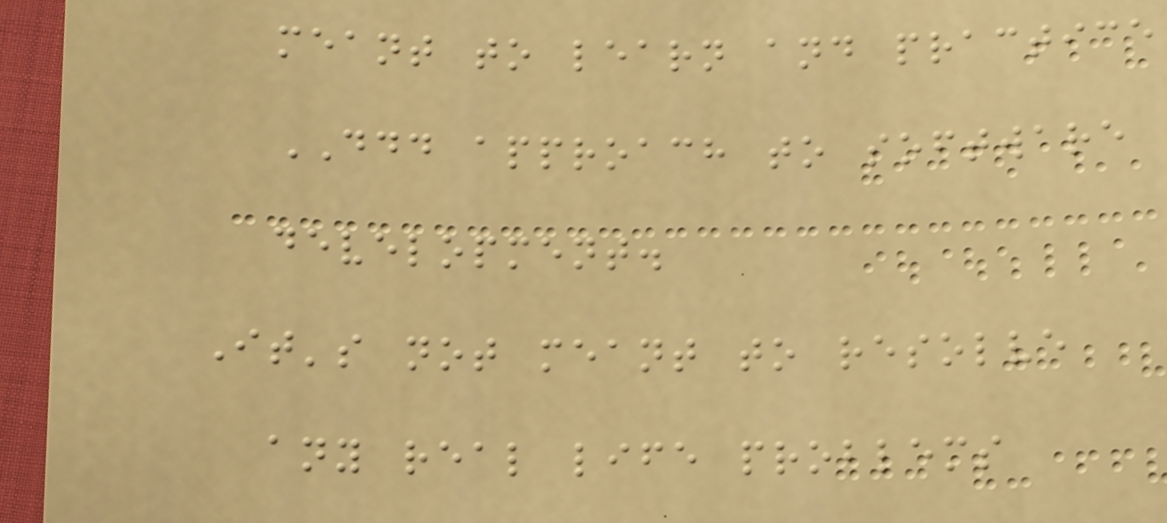meant to learn and practice
DDD approach to software
development.
It's not meant to resolve
any real life problems
